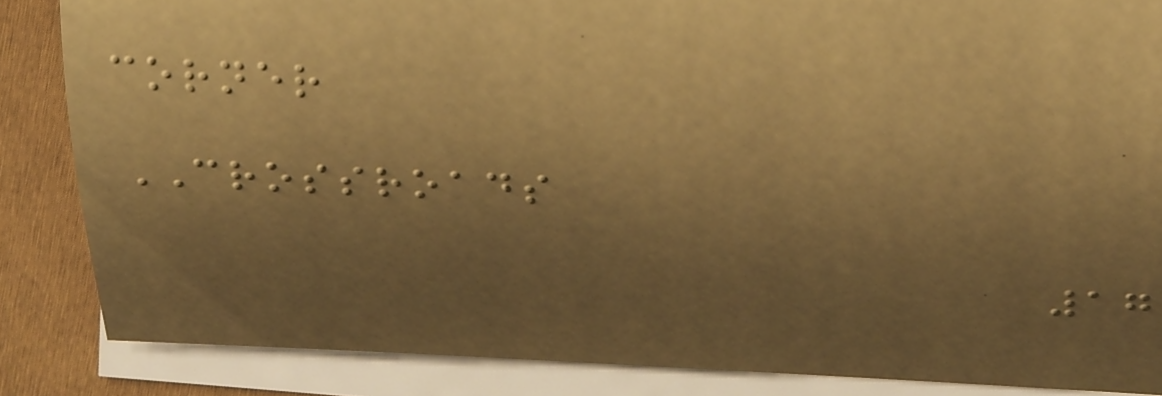corner
CROSSROADS
17
